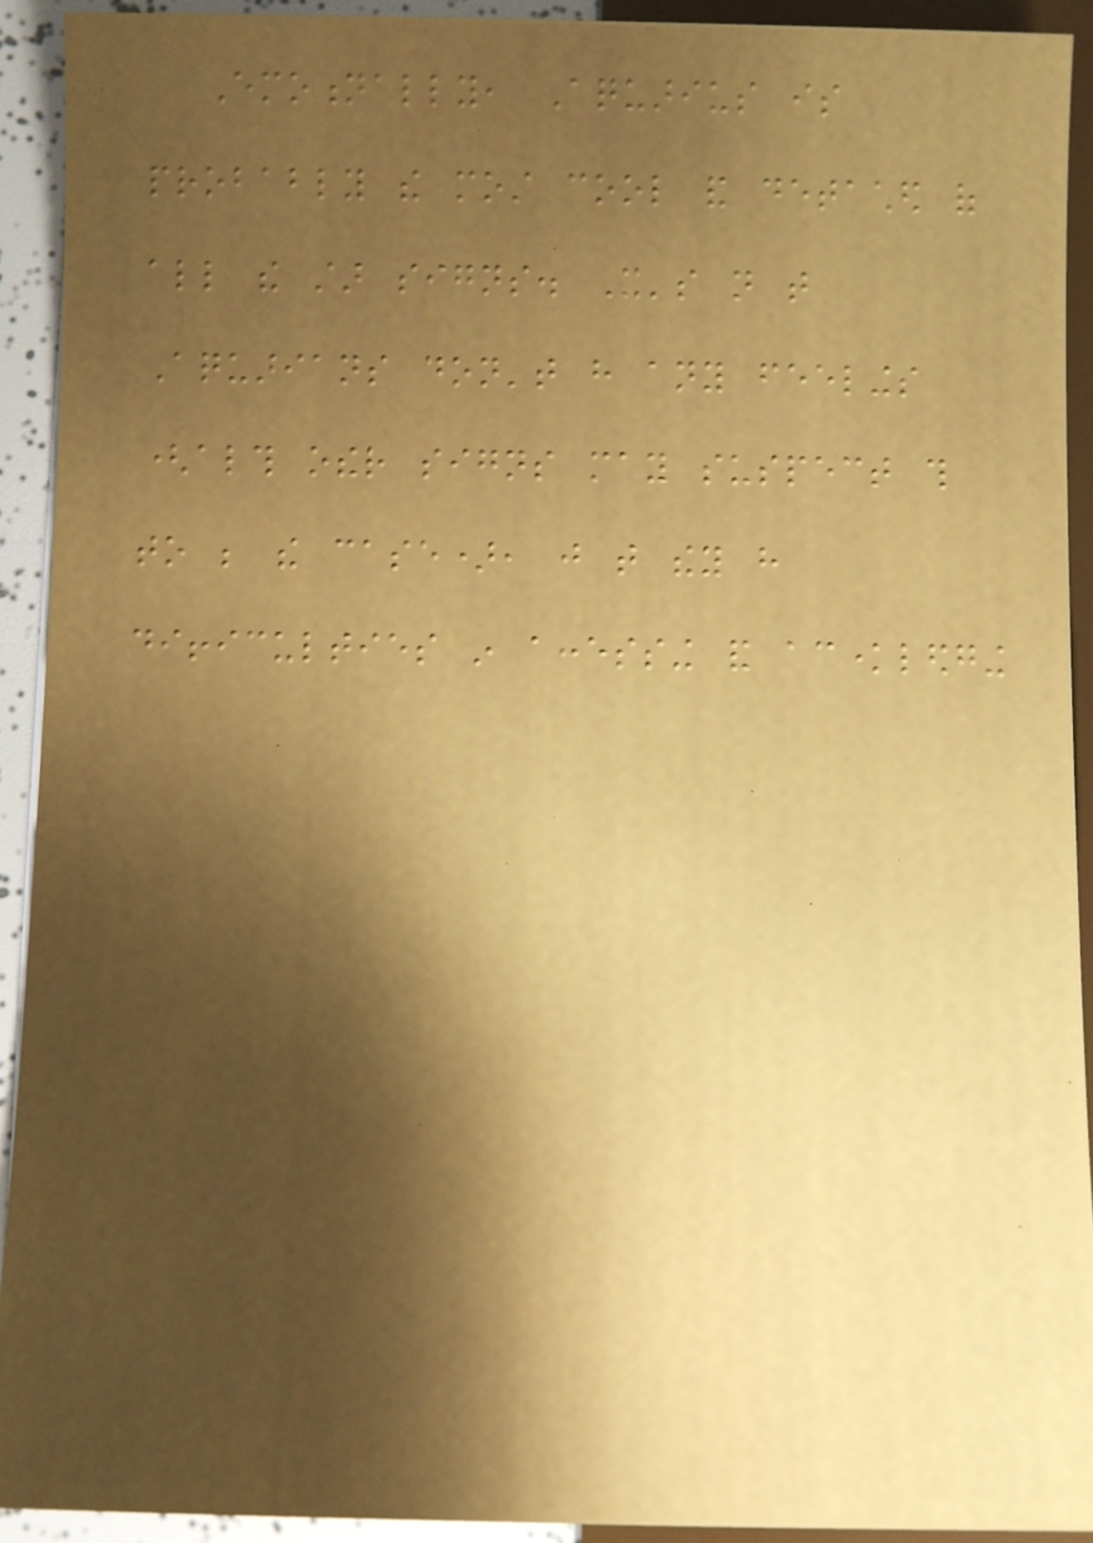Emotionally, Aquarius is
probably the most cool and detached of
all the star signs. It's not that
Aquarians don't have any feelings
(although other signs may suspect this
to be the case), just that they have
difficulties in accessing and acknowledging
